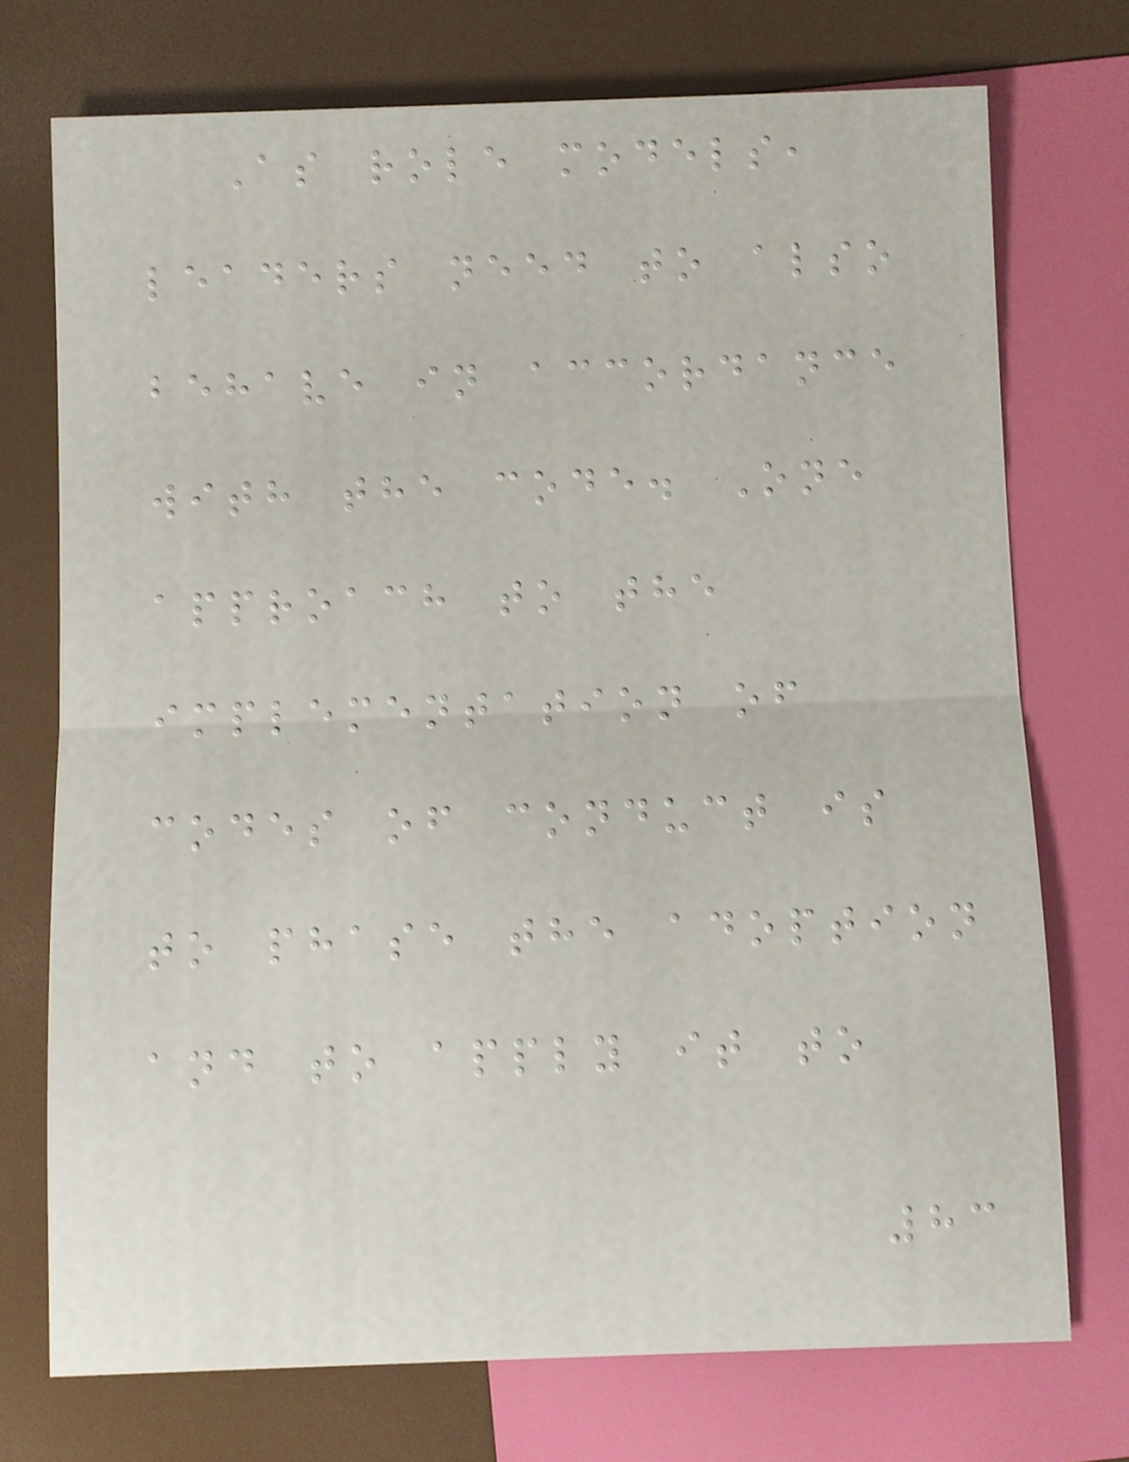As role models,
leaders need to also
behave in accordance
with the code. One
approach to the
implementation of
codes of conduct is
to phase the adoption
and to apply it to
83
